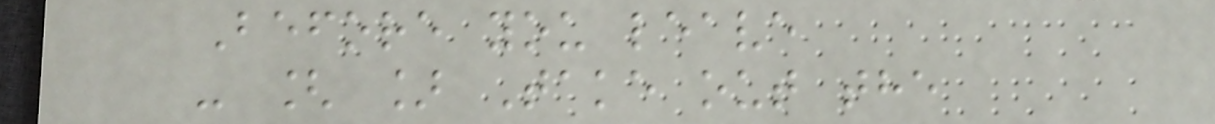Before you leave
- [ ] Take out the
